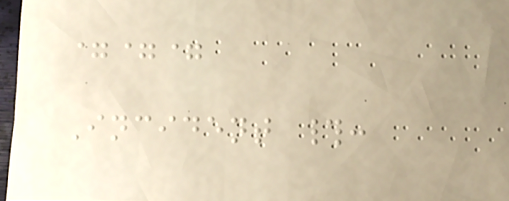===
Incident #:
